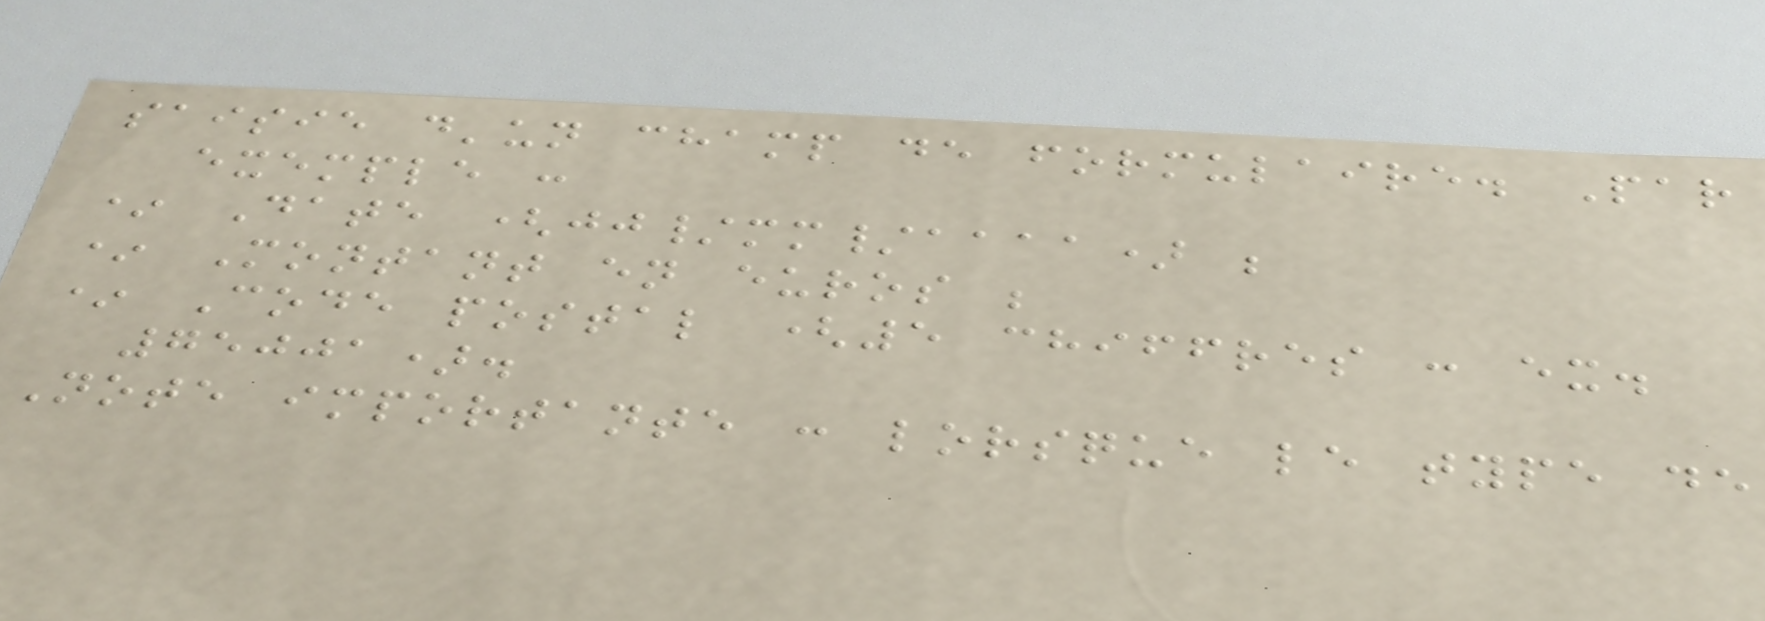saisie d'un champ de formulaire. Par
exemple :
* Date (jj/mm/aaaa) ;
* Montant en euros ;
* Code postal (5 chiffres : ex.
75001).
Note importante : lorsque le type de
